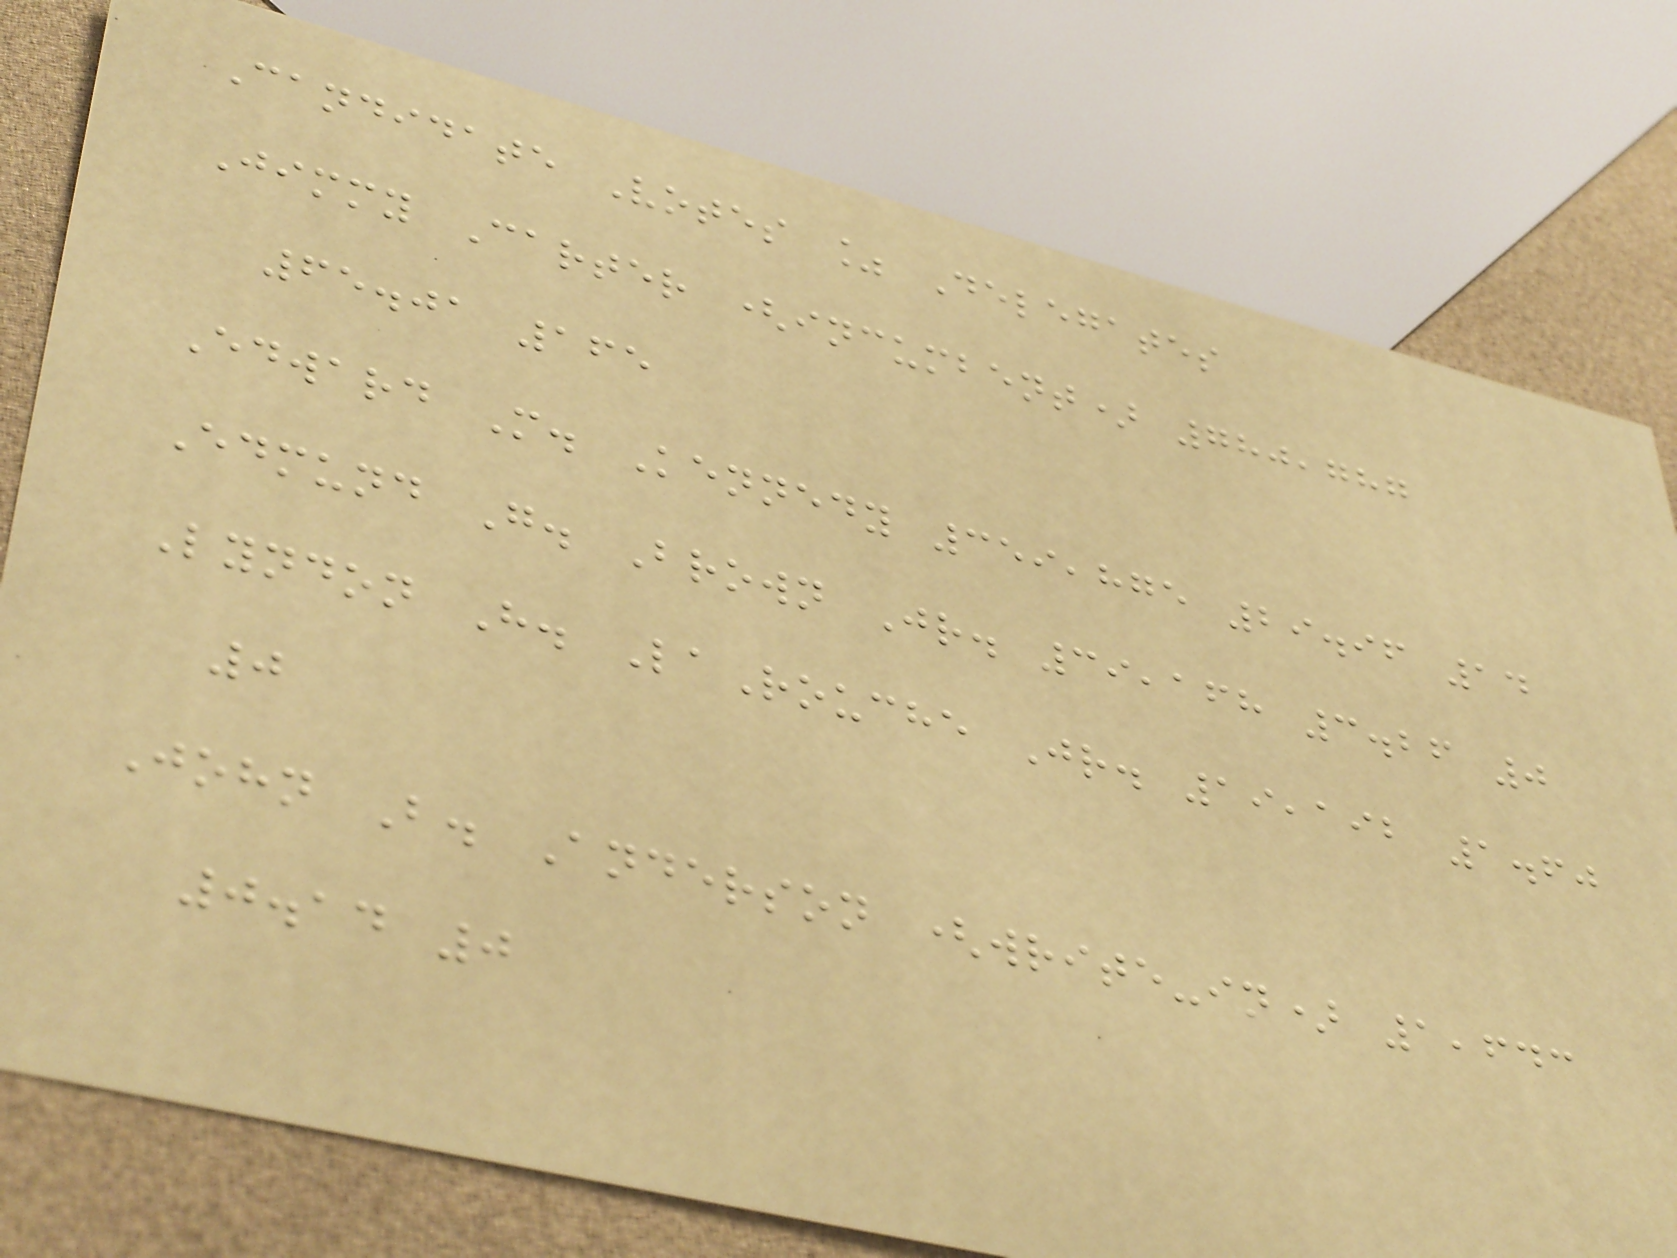Candidate Votes % Delegates
Jimmy Carter (incumbent) 780,787
65.01 165
Edward M. Kennedy 359,875 29.96 14
Edmund G. Brown Jr. 39,168 3.26 0
Lyndon H. LaRouche Jr. 19,192 1.60
0
John B. Anderson (write-in) 1,643
0.14 0
